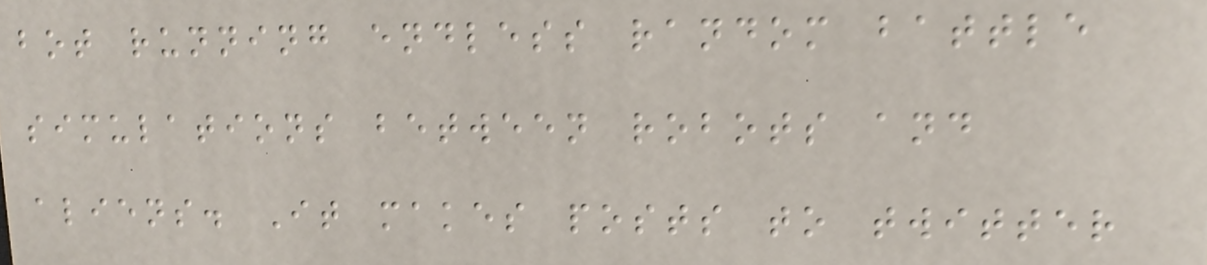bot running endless random battle
simulations between robots and
aliens. It makes posts to twitter
